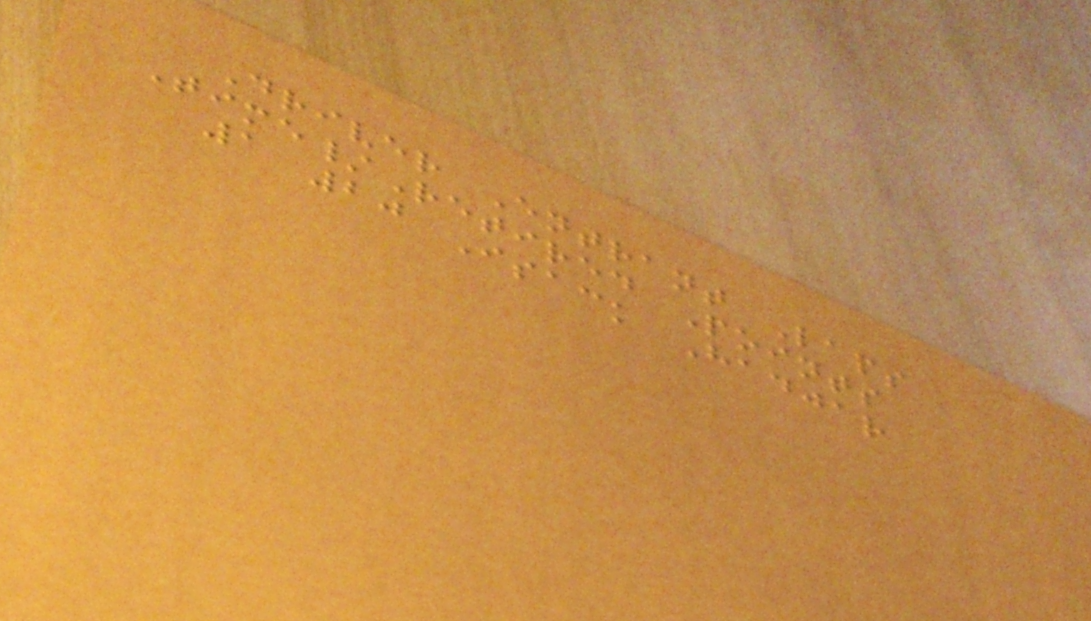Driver Entrant Laps
Time/Retired Points
1 20 Isack Hadjar
